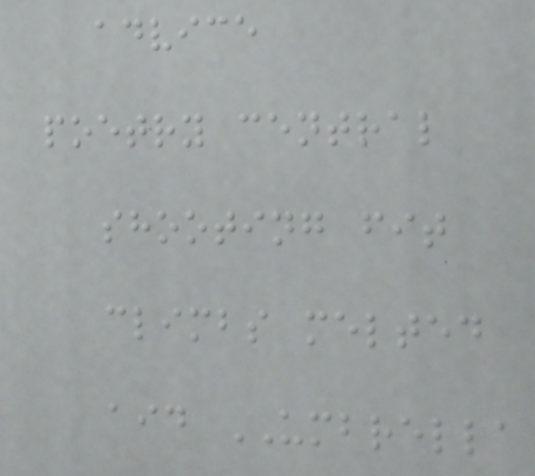advice
poetry central
shooting fit
climbs melted
aid UMBRELLA
